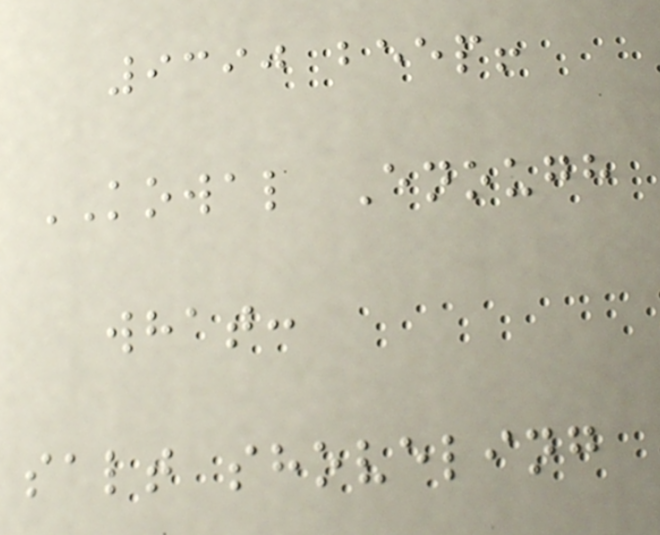9390 beep!
KOWAL Enough
what:
salt shoveling
